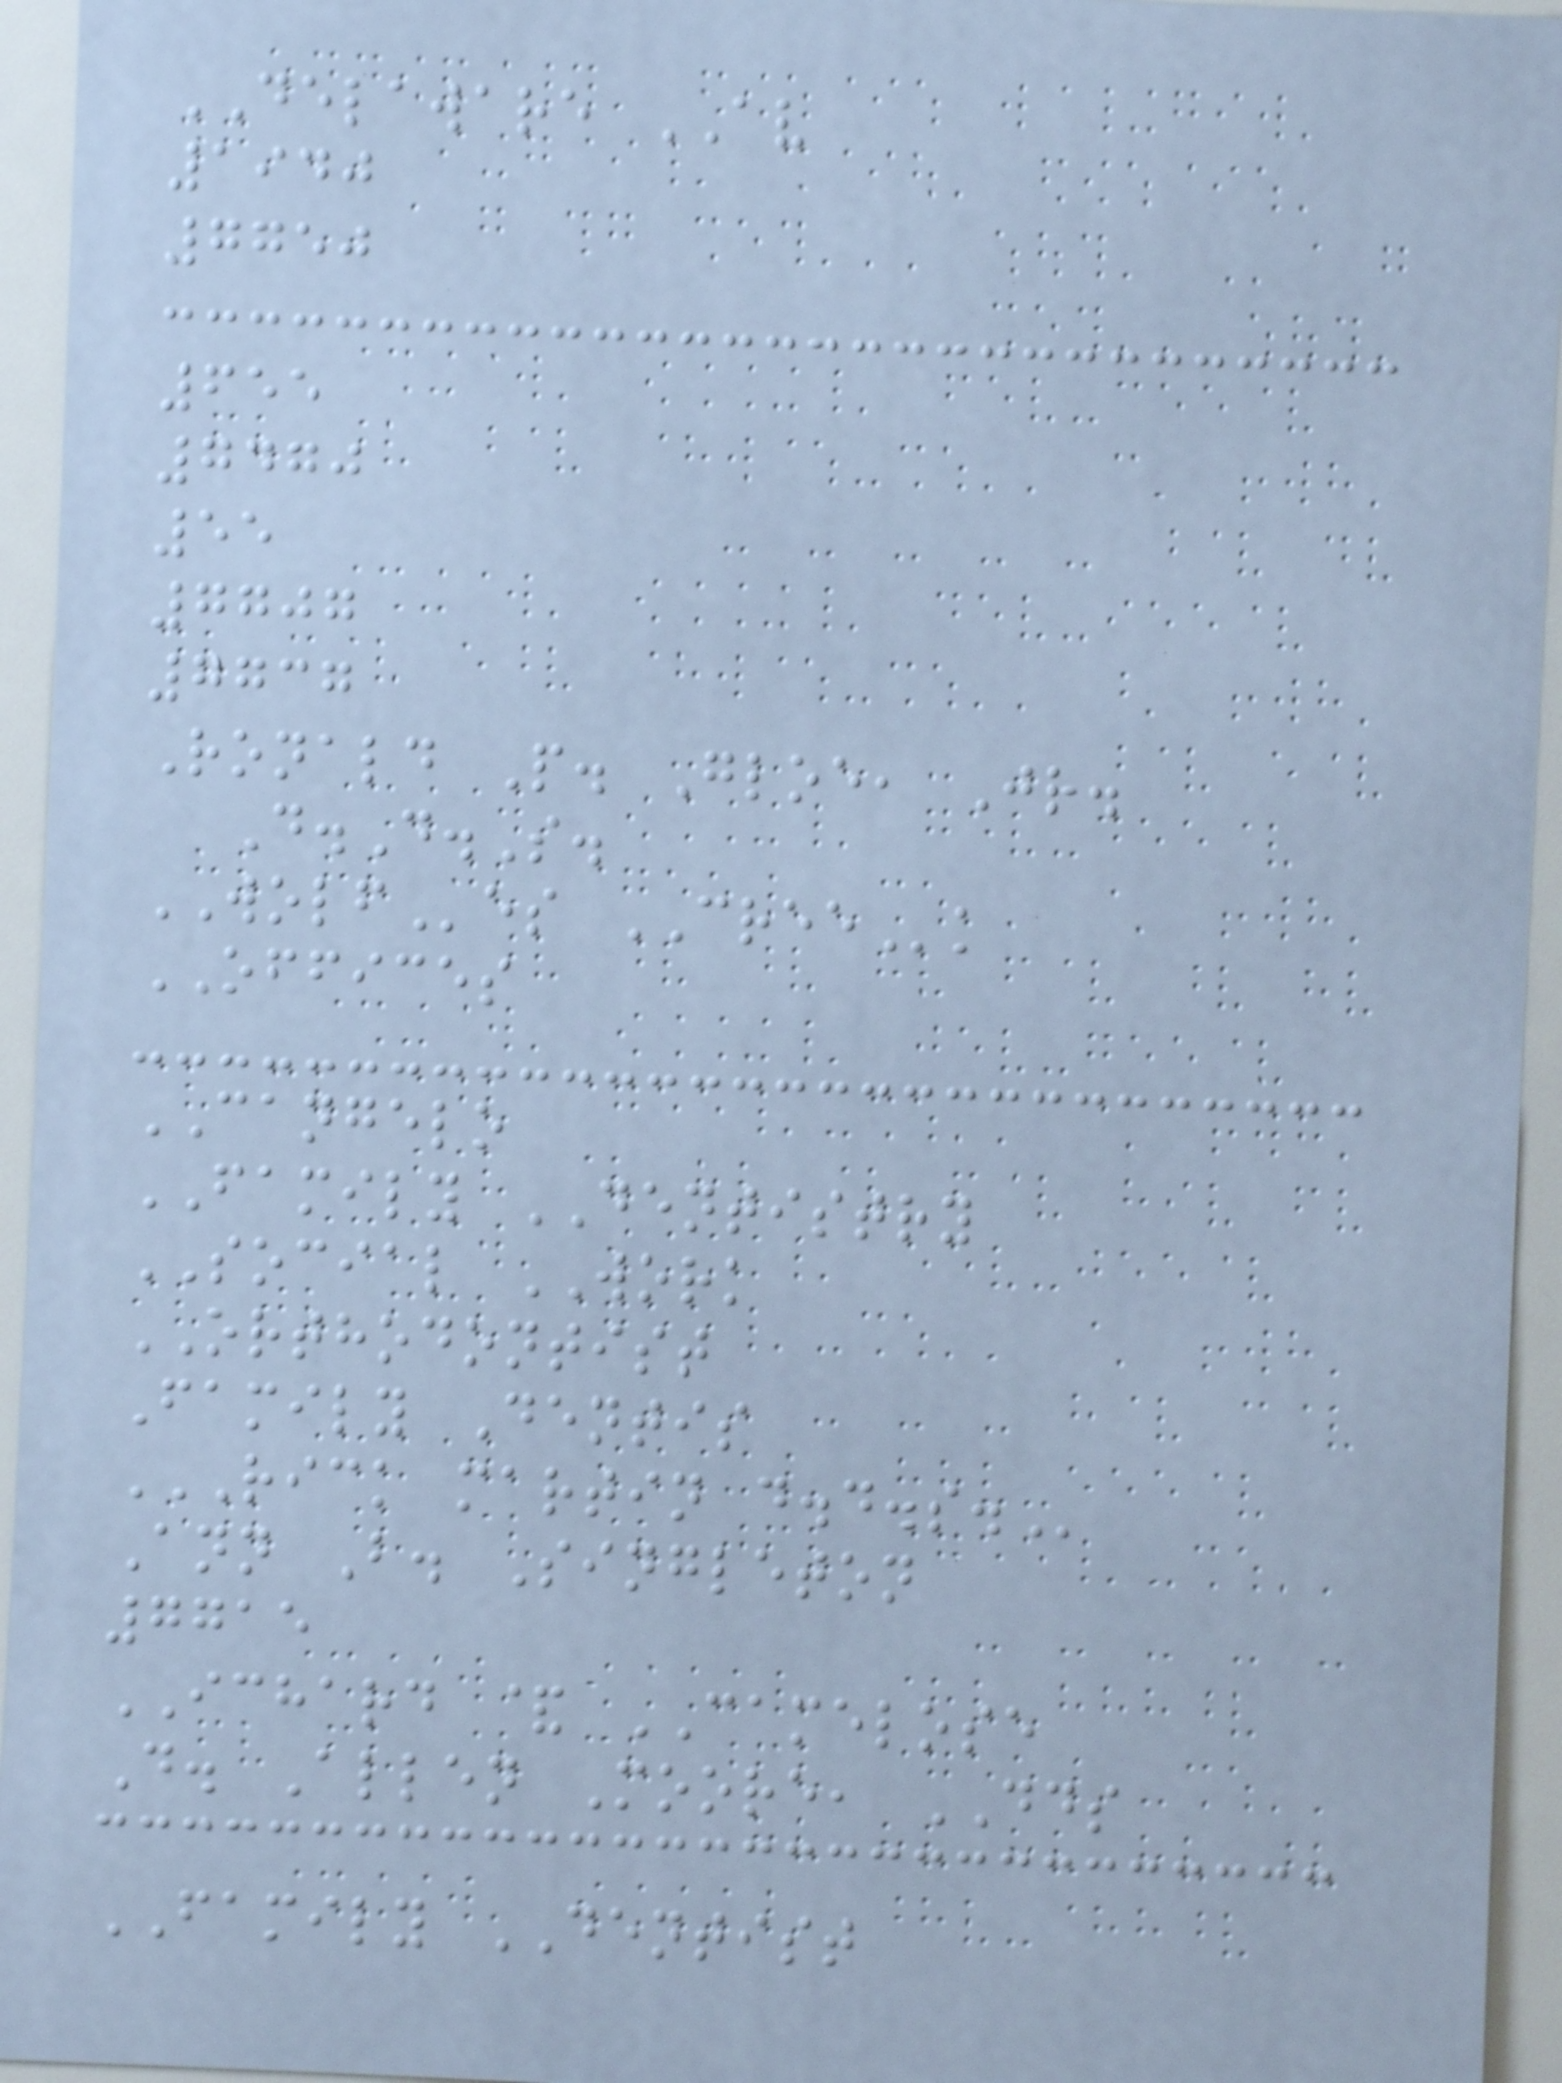DELAWARE AV
1940
7750
655
7470
55
7707
7737
Ronald P. Gloe, Jr.
D.D.S.
WOLFes CREEk
OFFICES
CANGELO
FAMILY DENTISTRY
SOCIAL WORK
ORTHODONTIST
Family Dentis
RICK MARTIN D.D.S.
Ann B. Singleton
7715
ICHARD & CAMELOSE
D. Allen Moore, DDS
FAMILY DENTIST
